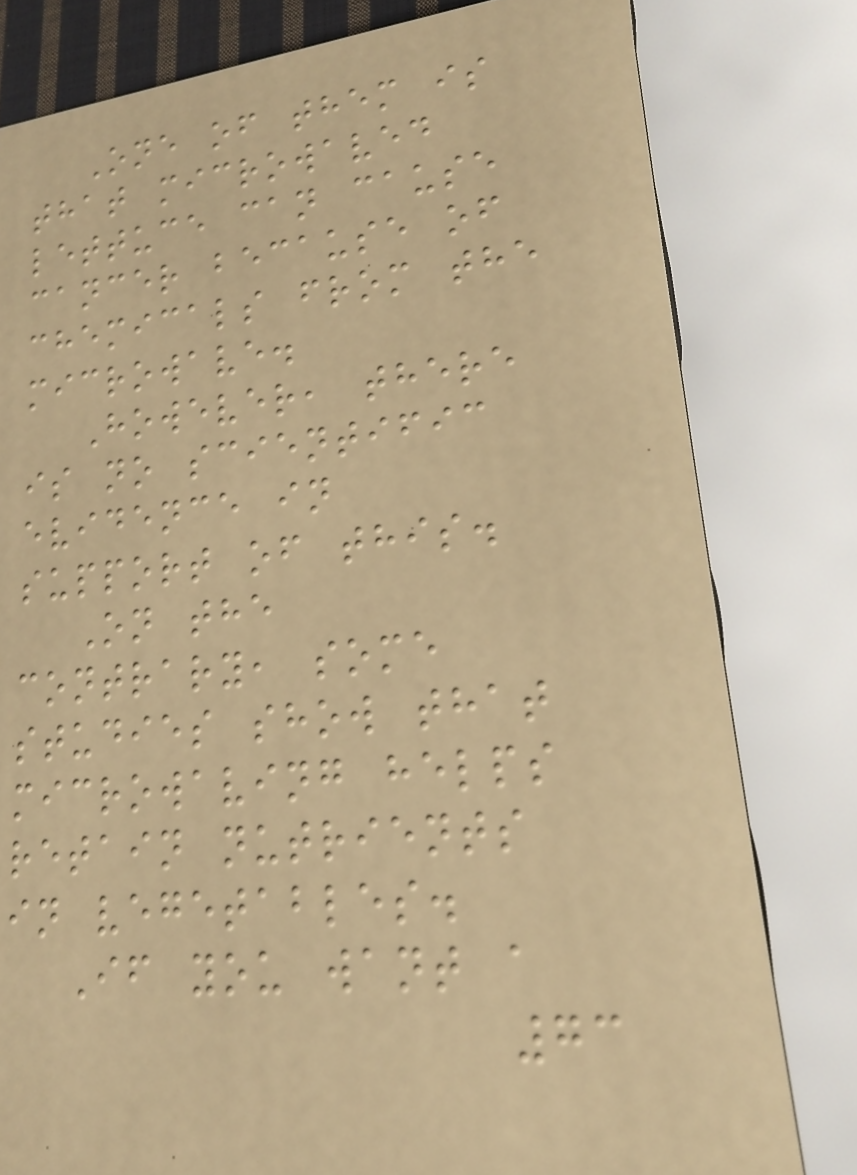One of them is
that microwaved
lettuce can cause
cancer because of
chemicals from the
microwave.
However, there
is no scientific
evidence in
support of this.
On the
contrary, some
studies show that
microwaving helps
retain nutrients
in vegetables.
If you want a
73
